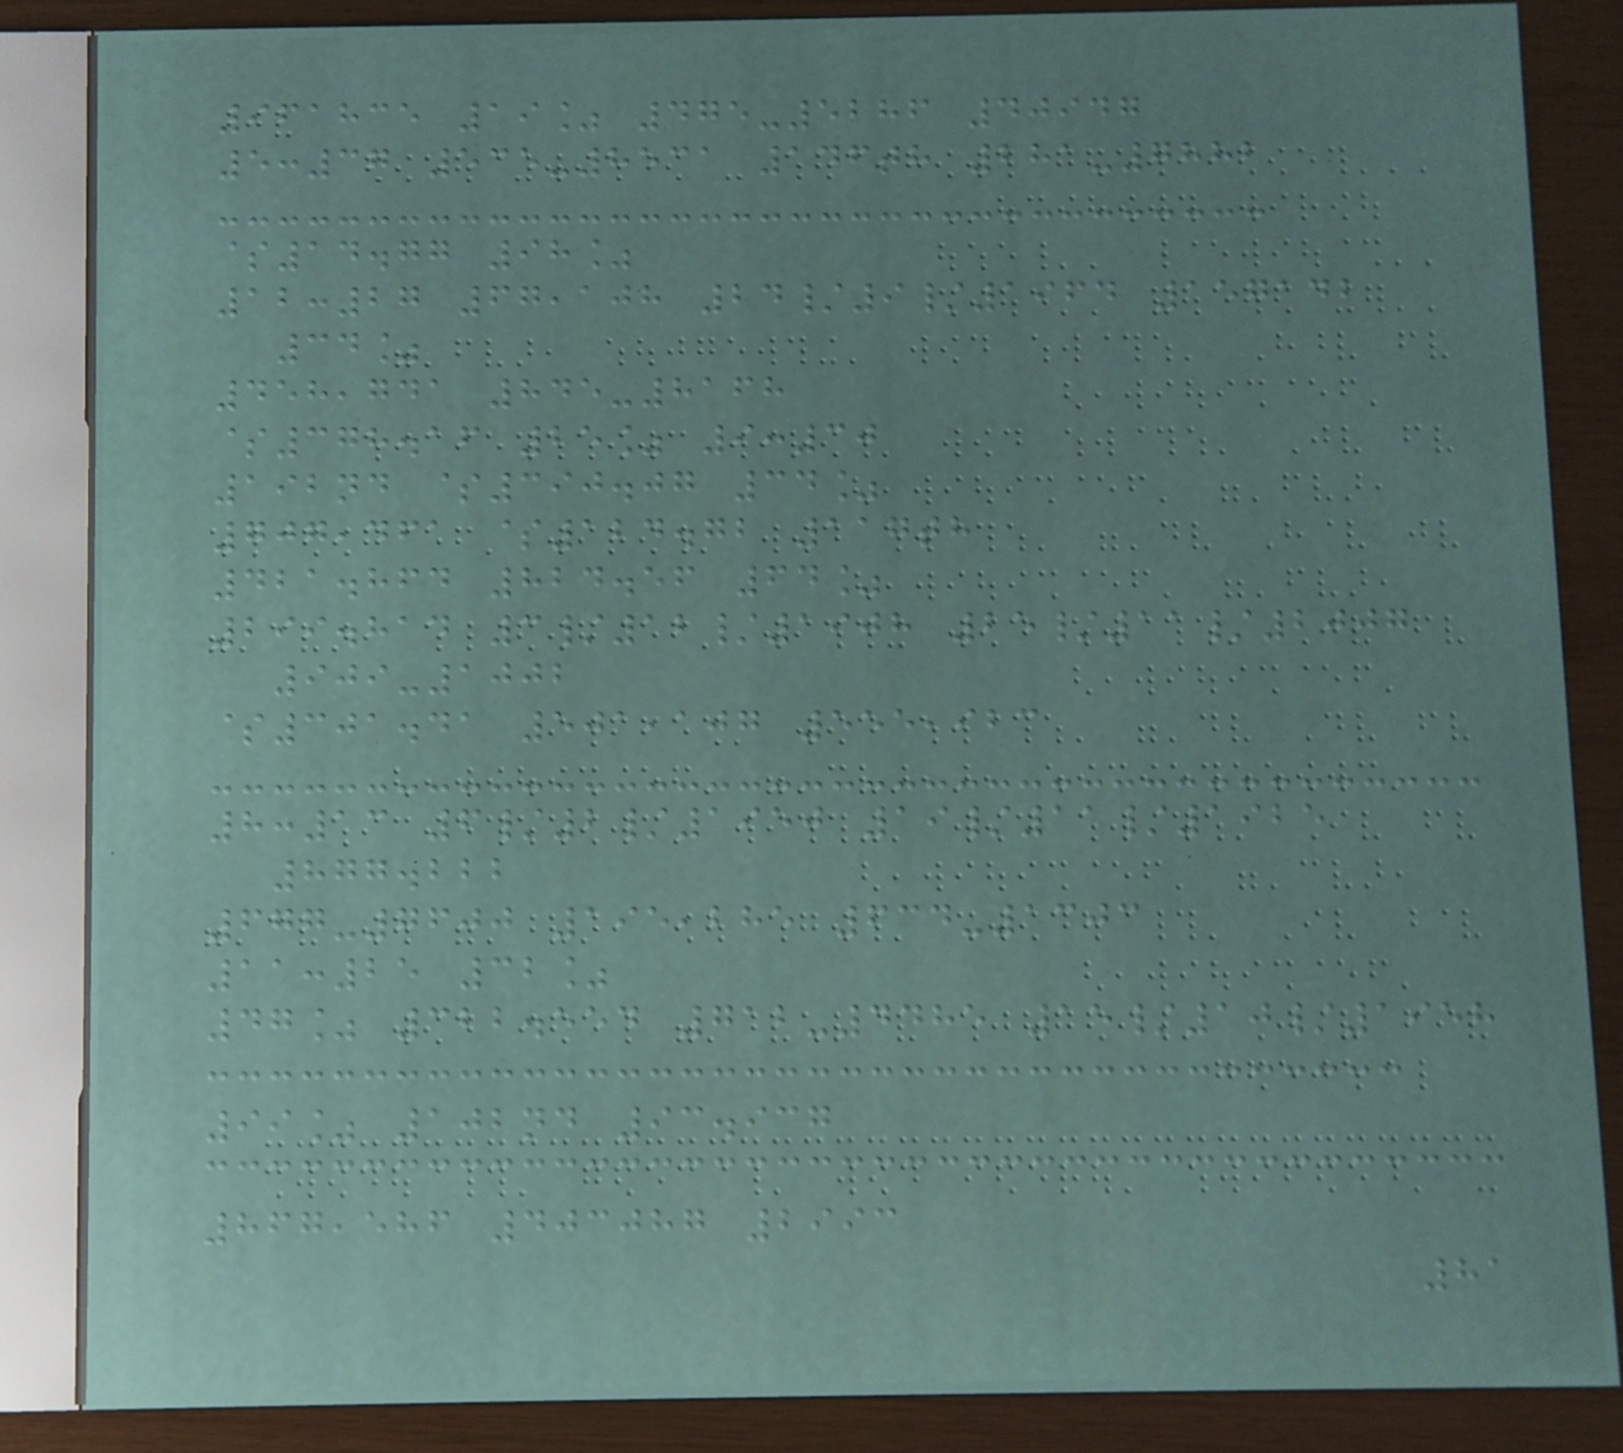961835 19% 475-5286 40947
5:37 535-8531 146th 281-7882
$14.77 98%
12:27 67,108 24/9/1964 157142
34%
458,741 845-8168
$378.16 25% 9:30
192nd $390.07 34%
707,461 $124.72 117th
421.864 824.56 64%
299.814 3/12/1908 25/11/2007
909-1002
$301.41 501,107 555,923
8:13 6/2/1950 19/11/1925
877.222
677-7600 195,285 634-1303
11:25 32%
47% 322.554 712-4485 15/10/1958
99% 102nd 93.937
867,586 403087 2993
81
